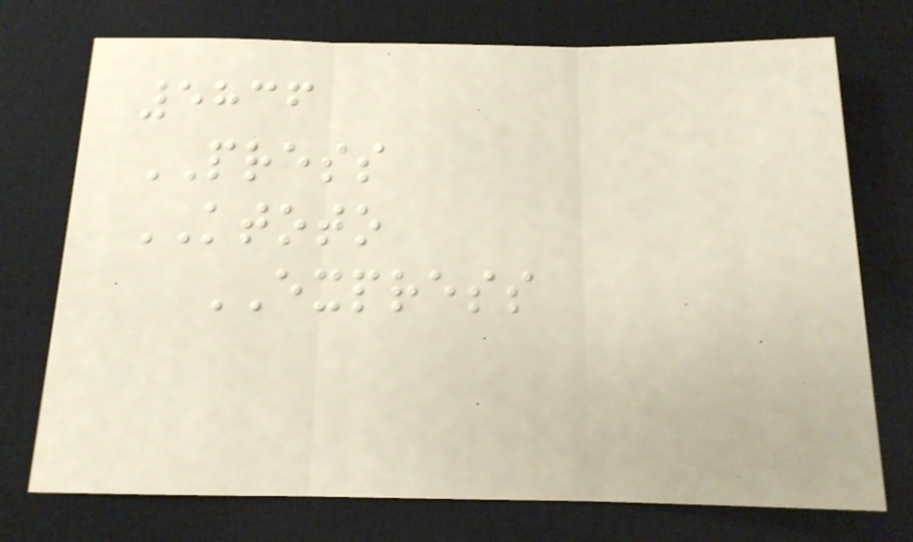5836
PRESS
KTOTO
EXPRESS
